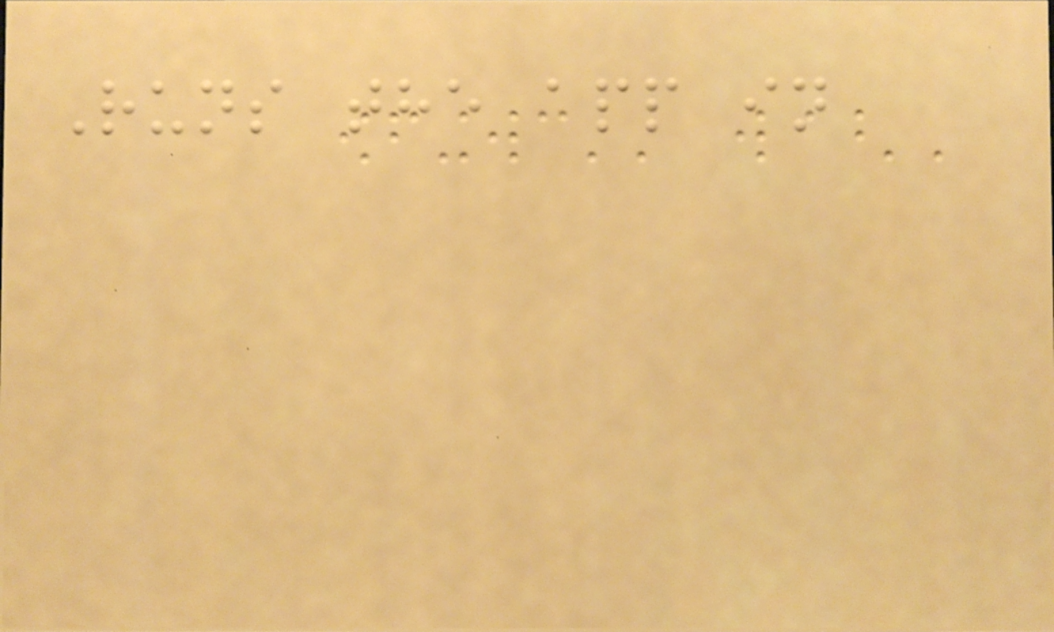Runs the app in
